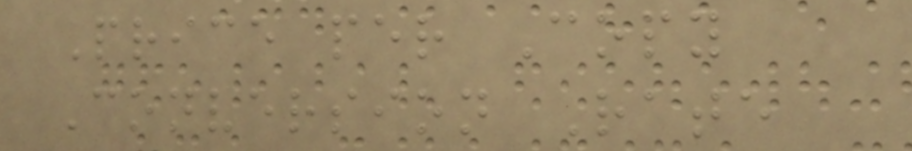Price per Copy
Conversion Rate
